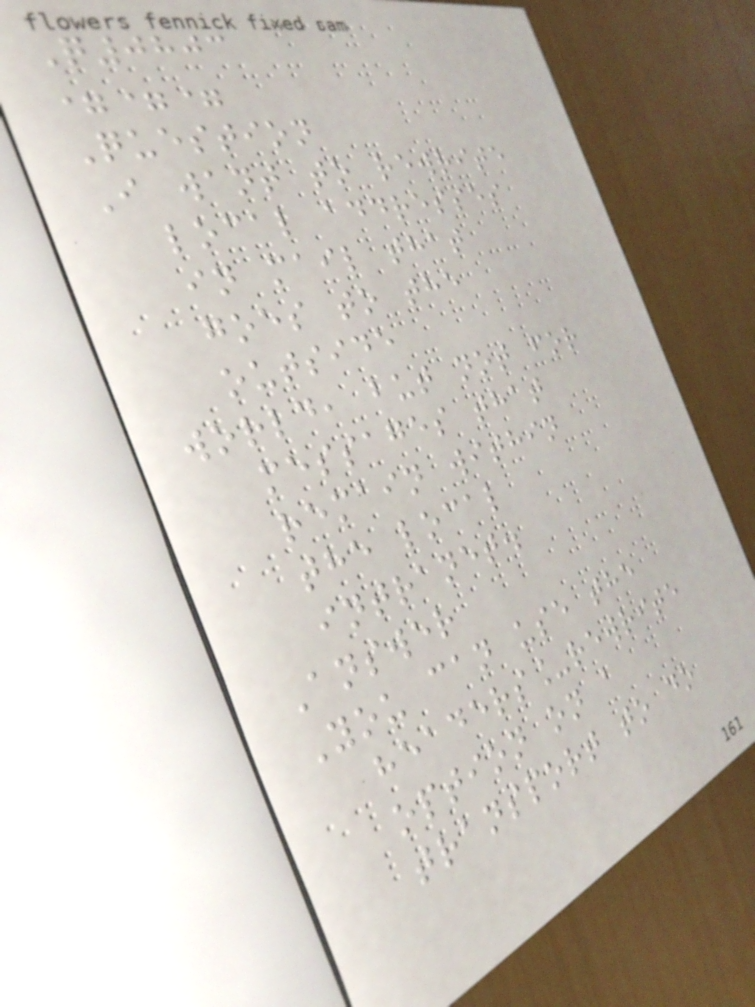Q0803
===
Question
I want to rewrite
local addresses
in mail that
goes to the
outside
world, but not for
messages that
remain within
the local
intranet.
Answer
You can use the
headers_rewrite
option on a
transport to do
